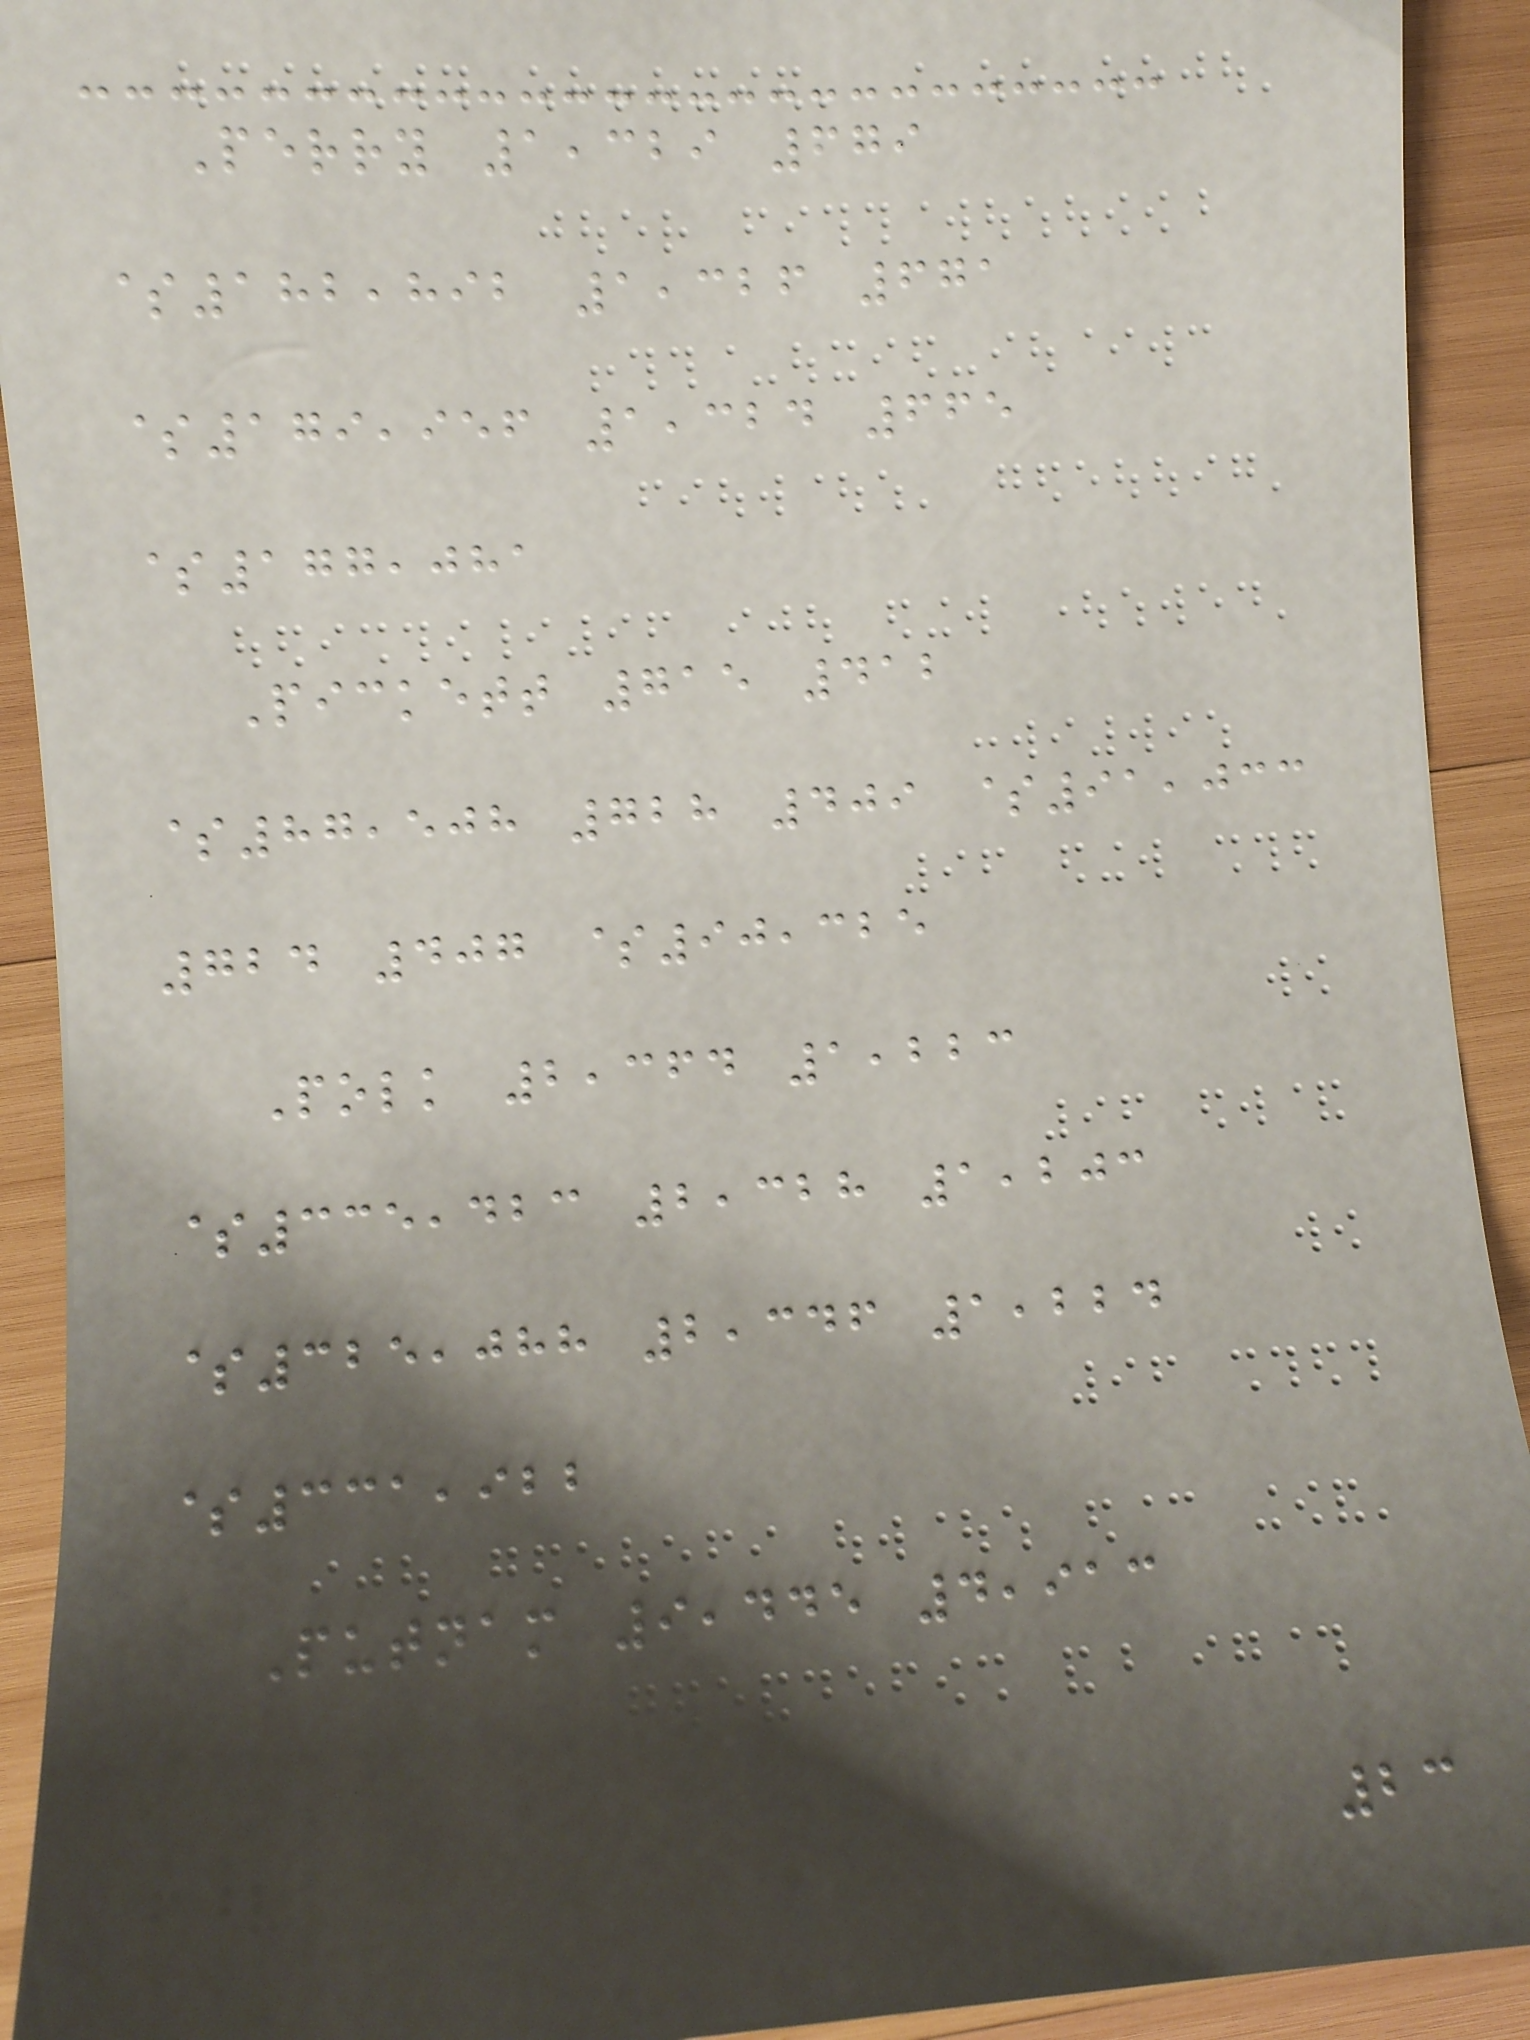Perry 1,329 679
$182,892 1,326 671
$179,956 1,324 665
$177,081
Pickett 715 412
$87,508 728 409 $91,033
724 407 $90,325
Polk 2,364 1,223
$335,423 2,328 1,203
$325,088 2,346 1,224
$331,922
Putnam 9,445 4,913
23
